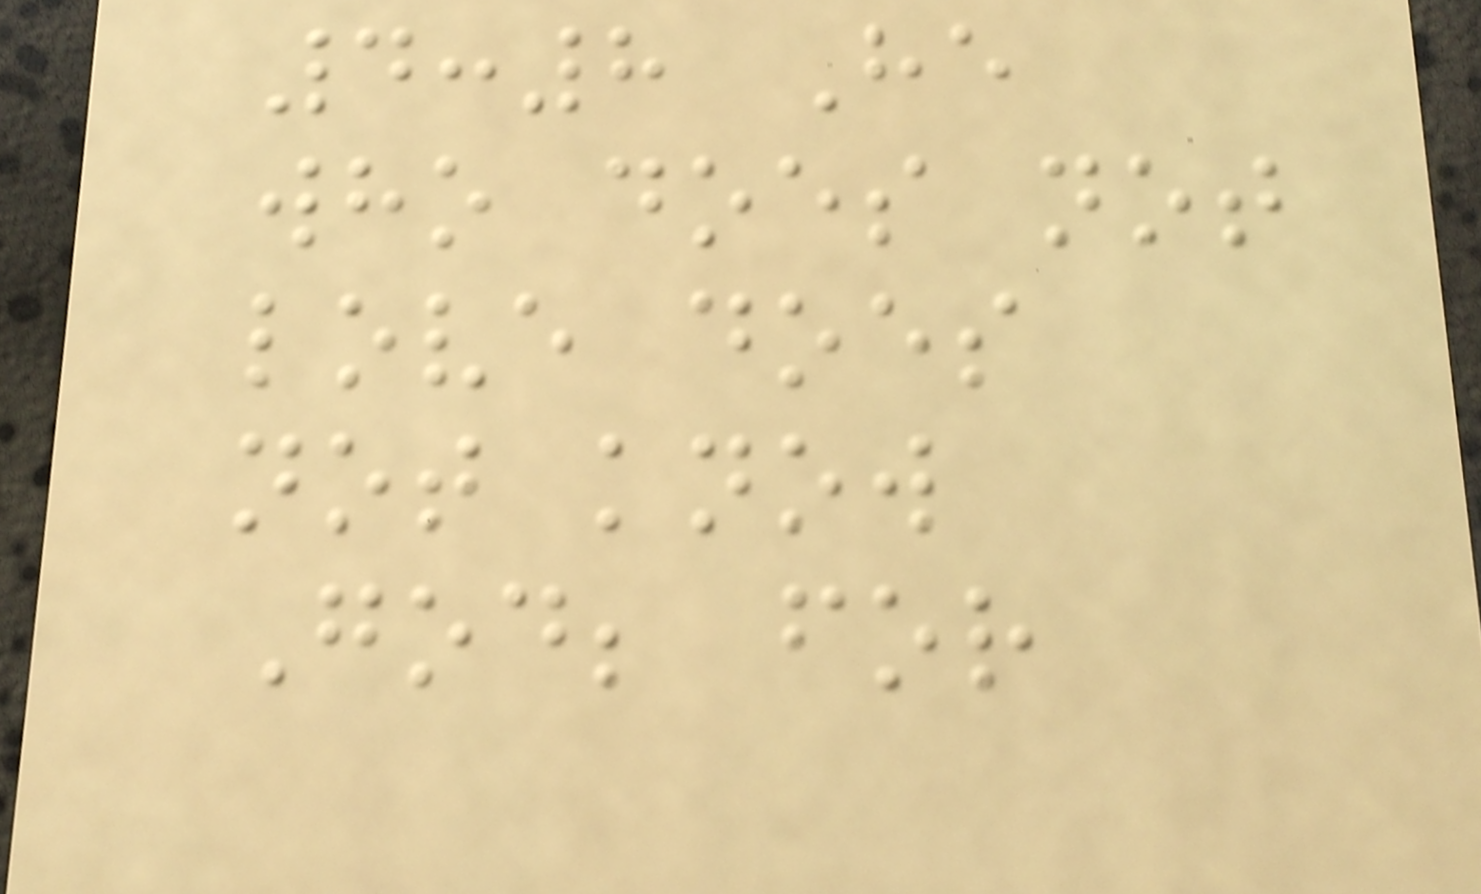4:8 He
who does not
love does
not know
God; for
